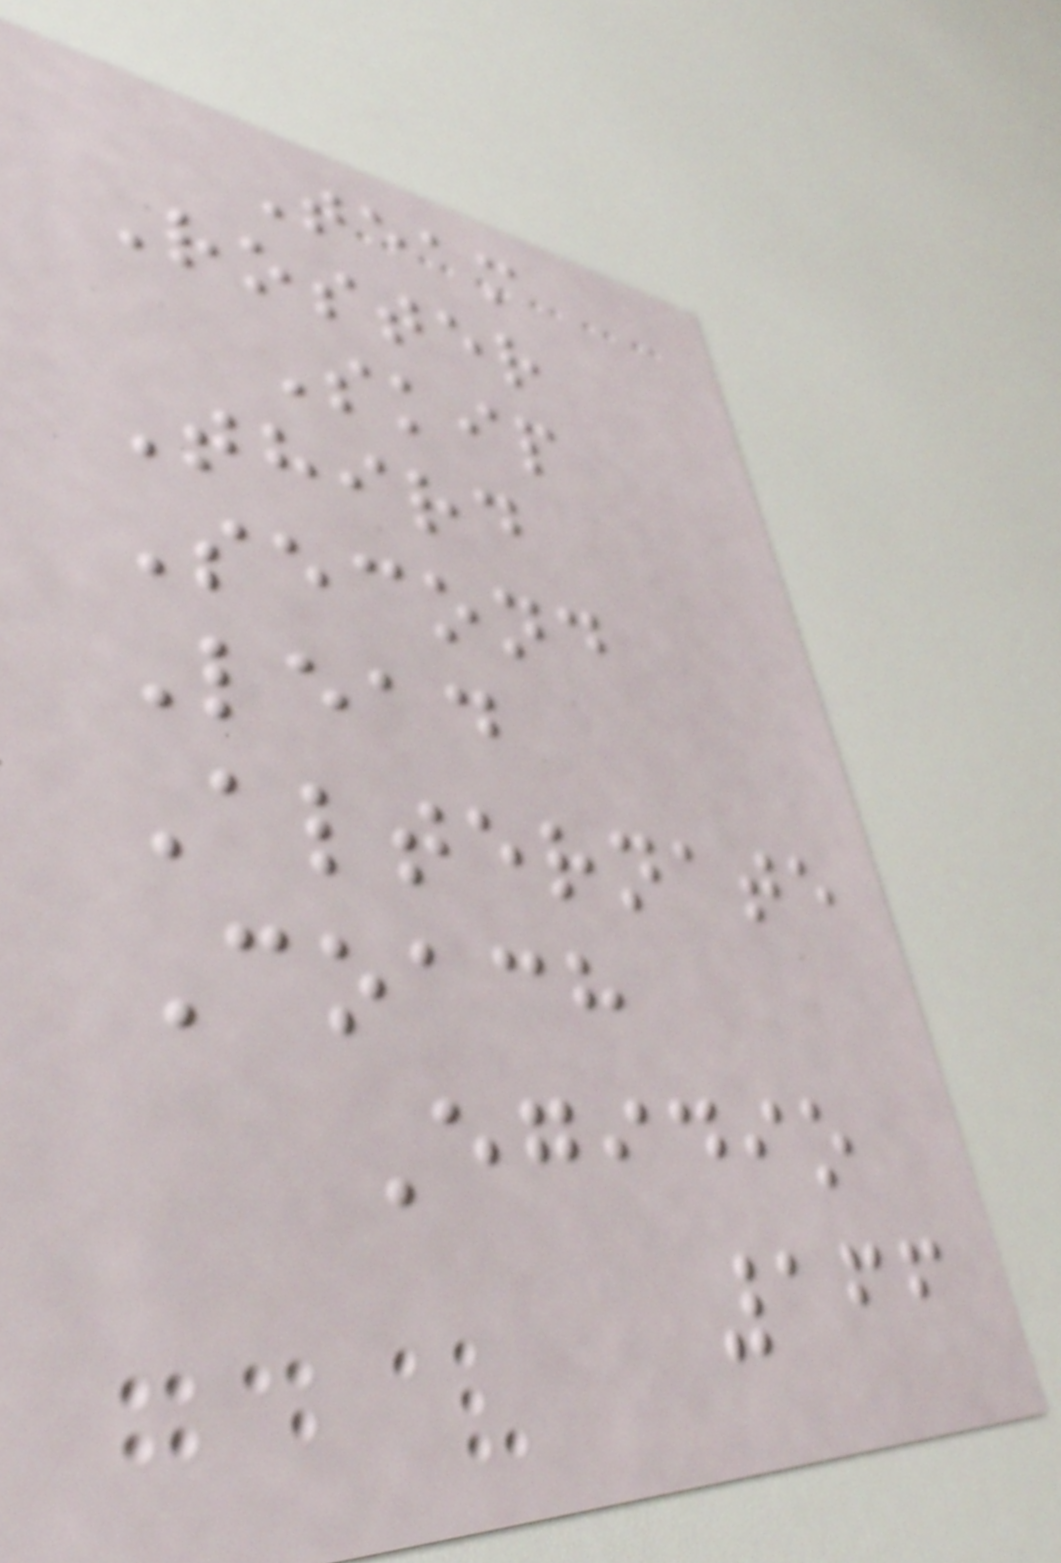Team
Roster
Skip
Third
Second
Lead
Alternate
Coach
Egidio
166
